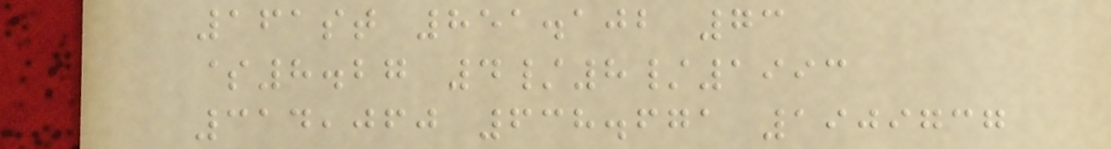161st 851.102 73
$8.27 4/8/1993
314,060 638.671 1909737
